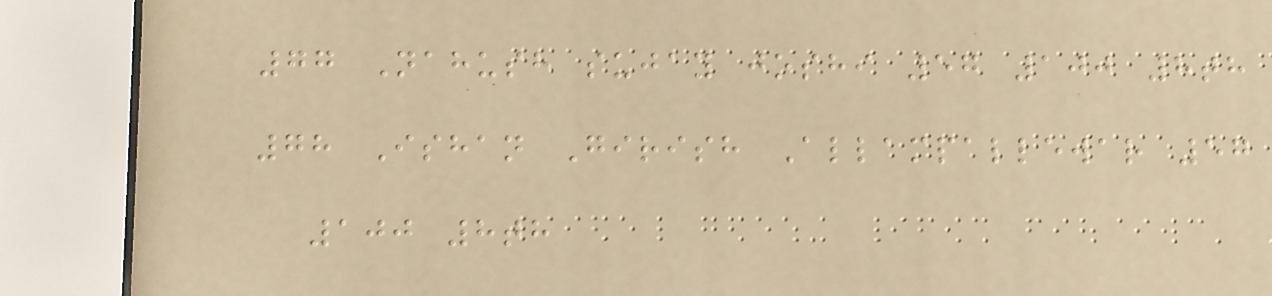77 Nahush sujay joshi 57 100 8th
78 Ishan Girish Allampallewar 57
100 8th
